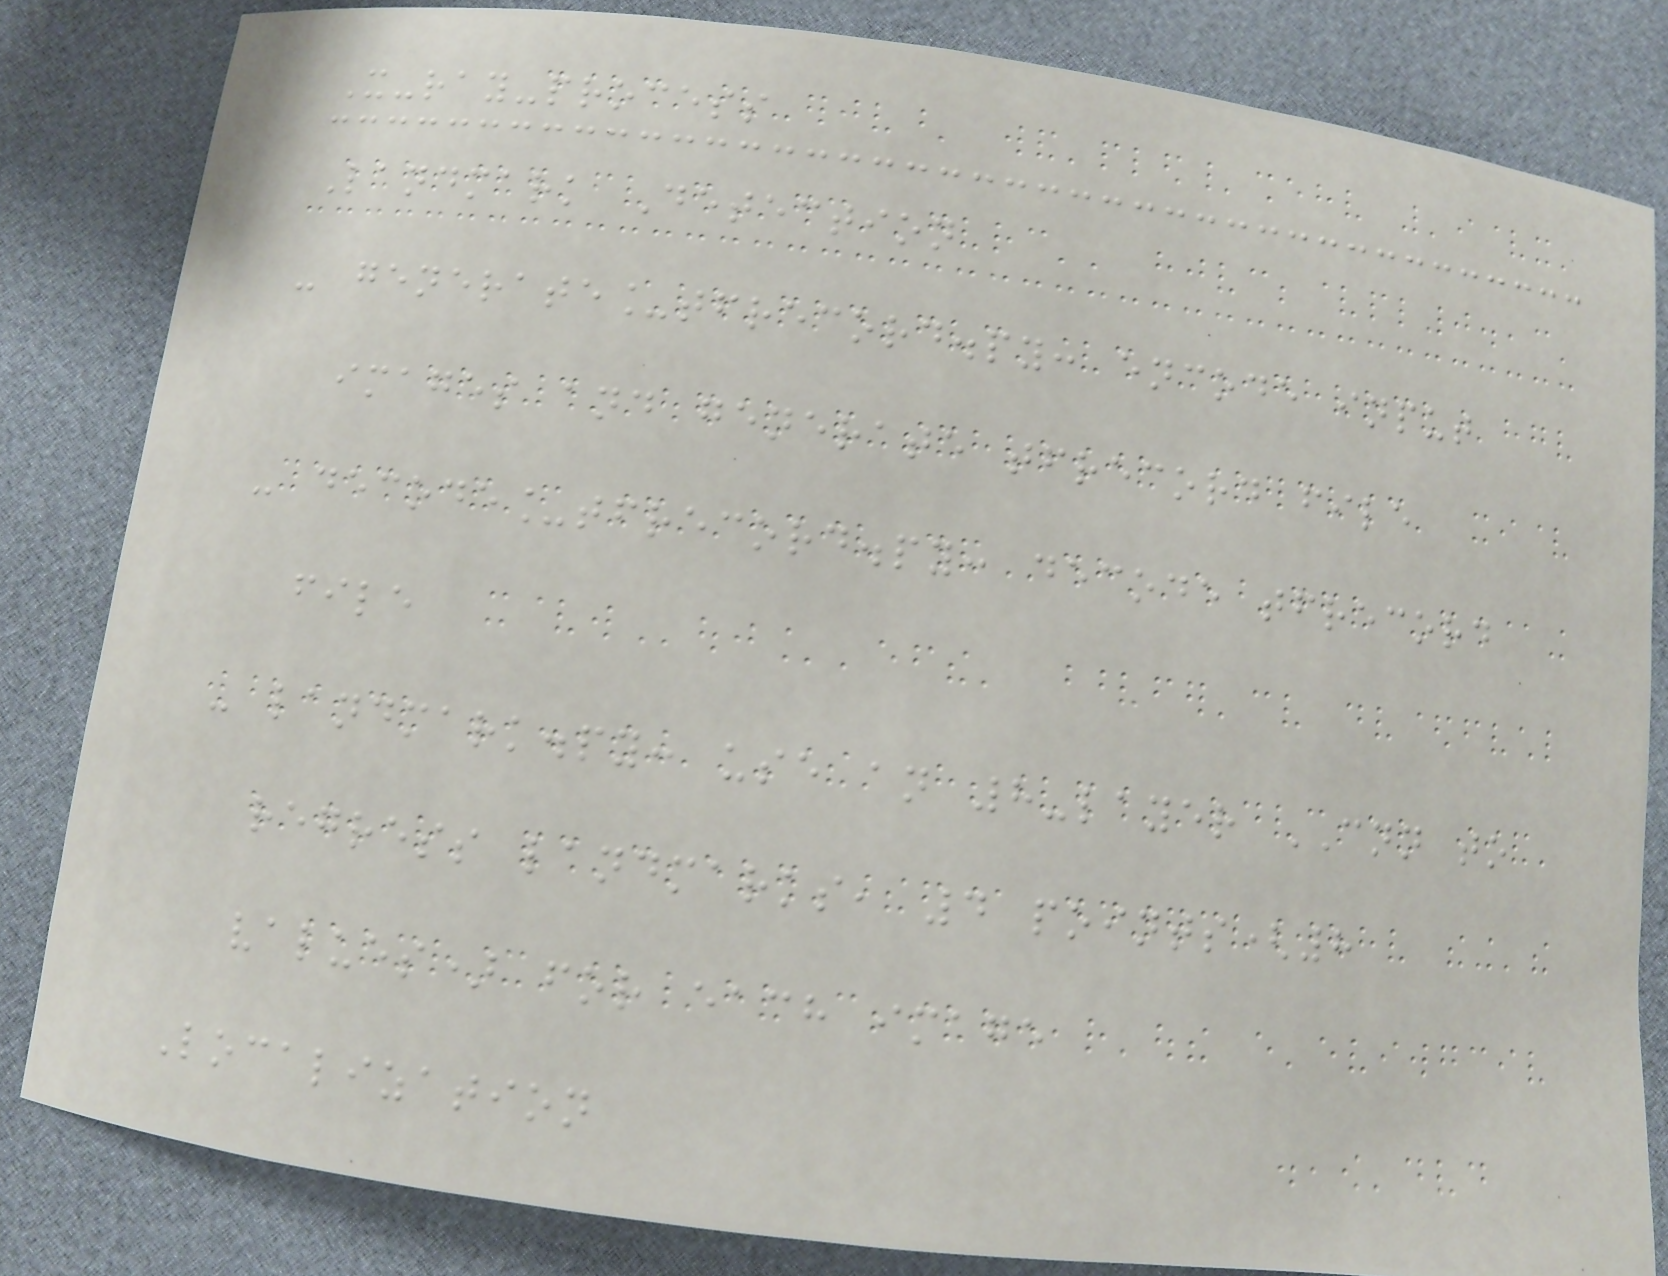X-ray-process
Landmark Detection
- generate_tfrecord.py: encode input
images and generate tfrecord file
- decode_tfrecord.py: decode tfrecord
file
- landmark.py: use an 8-layer CNN to
regress landmarks, 4 points(8
values) for each image
Localization
